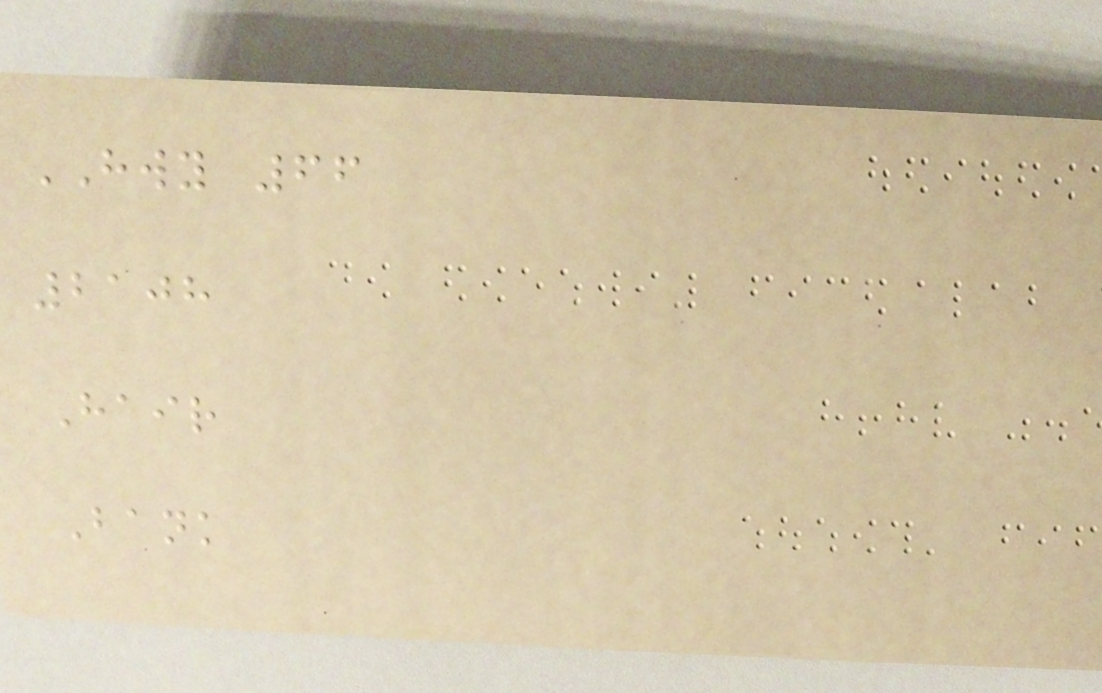HWY 66
2108
Hair
Bank
